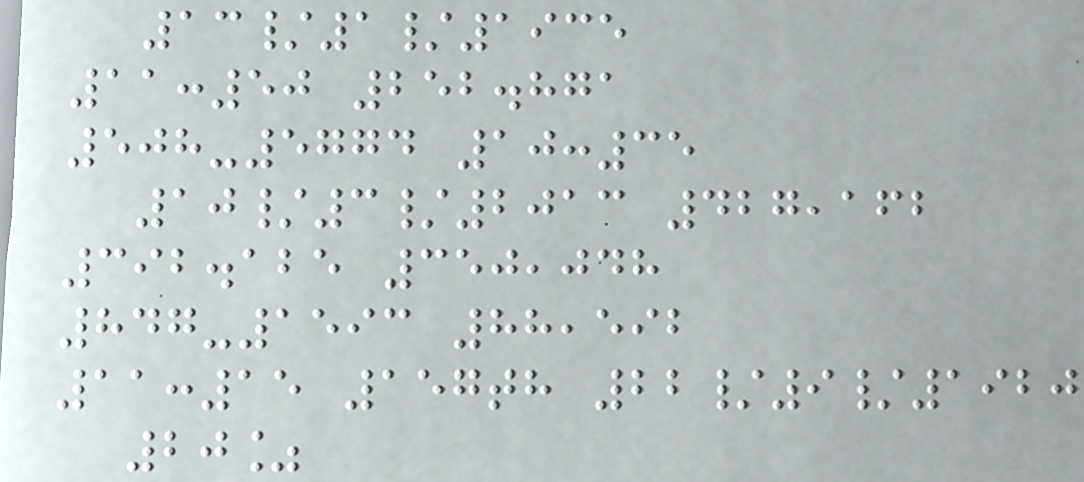13/1/1935
11:50 252.871
508-5774 10:35
10/3/2013 427,162
392.125 350,048
847-1593 88,592
11:15 157th 22/9/1920
20%
